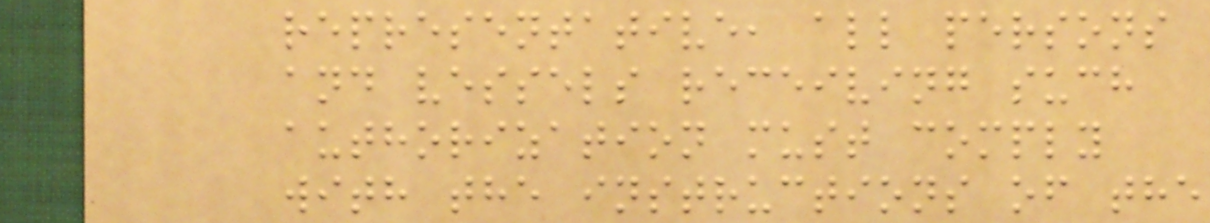representative, all persons
and vessels receiving such
authorization must comply
with the instructions of the
